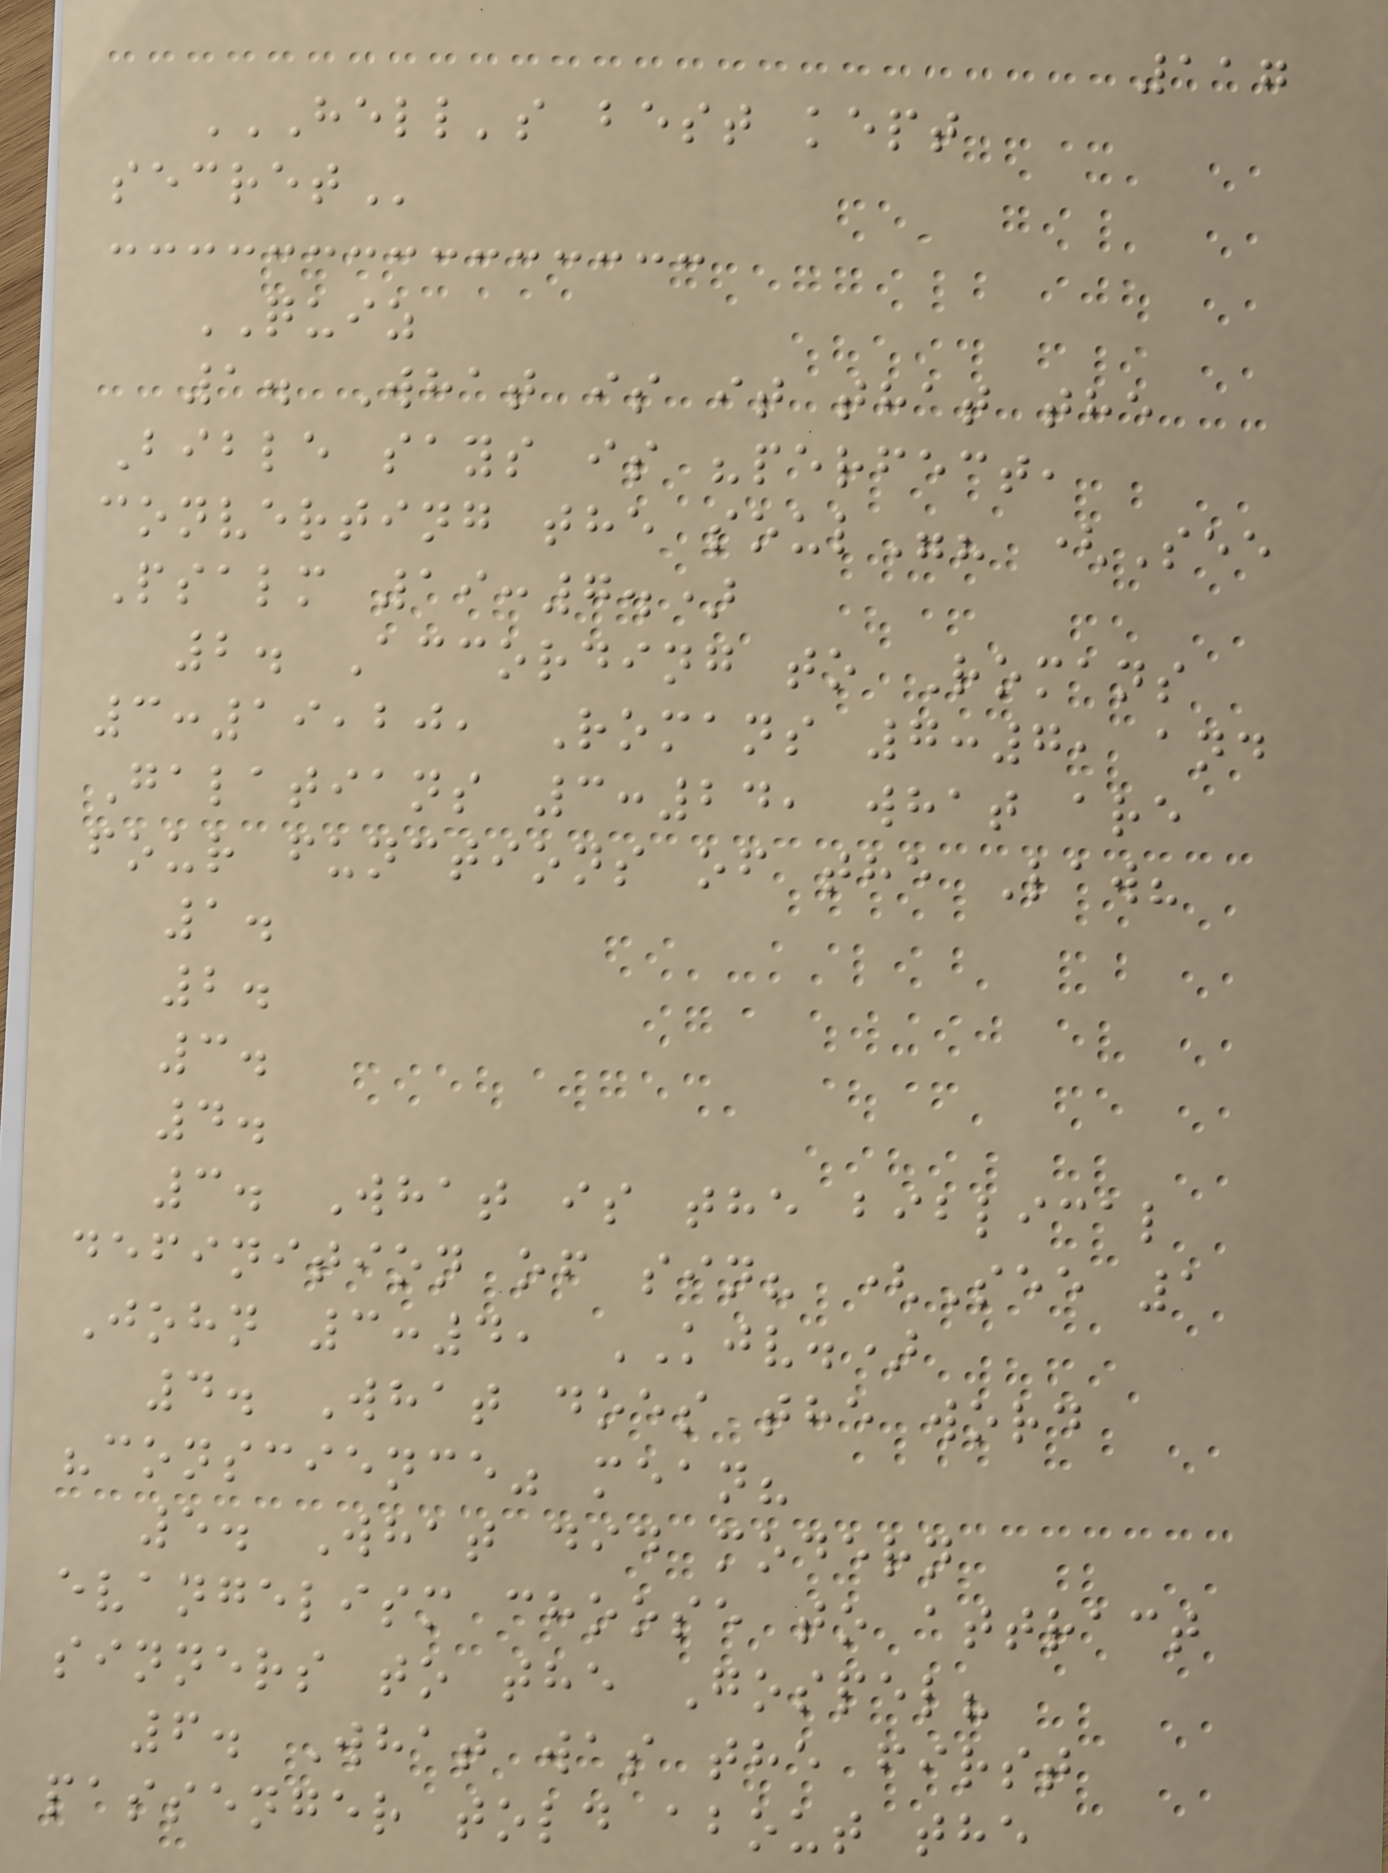117
HELL'S BEST KEPT
SECRET
QUIZ
1. What is it that the
Bible says is "perfect,
converting the soul"? (See
Psalm 19:7.)
2. According to Romans
3:19,20, Romans 7:7, and
Galatians 3:24, what are
four functions of the Law?
1.
2.
3.
4.
3. What is the biblical
definition of sin? (See 1
John 3:4, KJV.)
4. What does the word
"conscience" mean?
5. What did modern
evangelism choose to attract
sinners to the Gospel?
6. What was the first
passenger told about the
